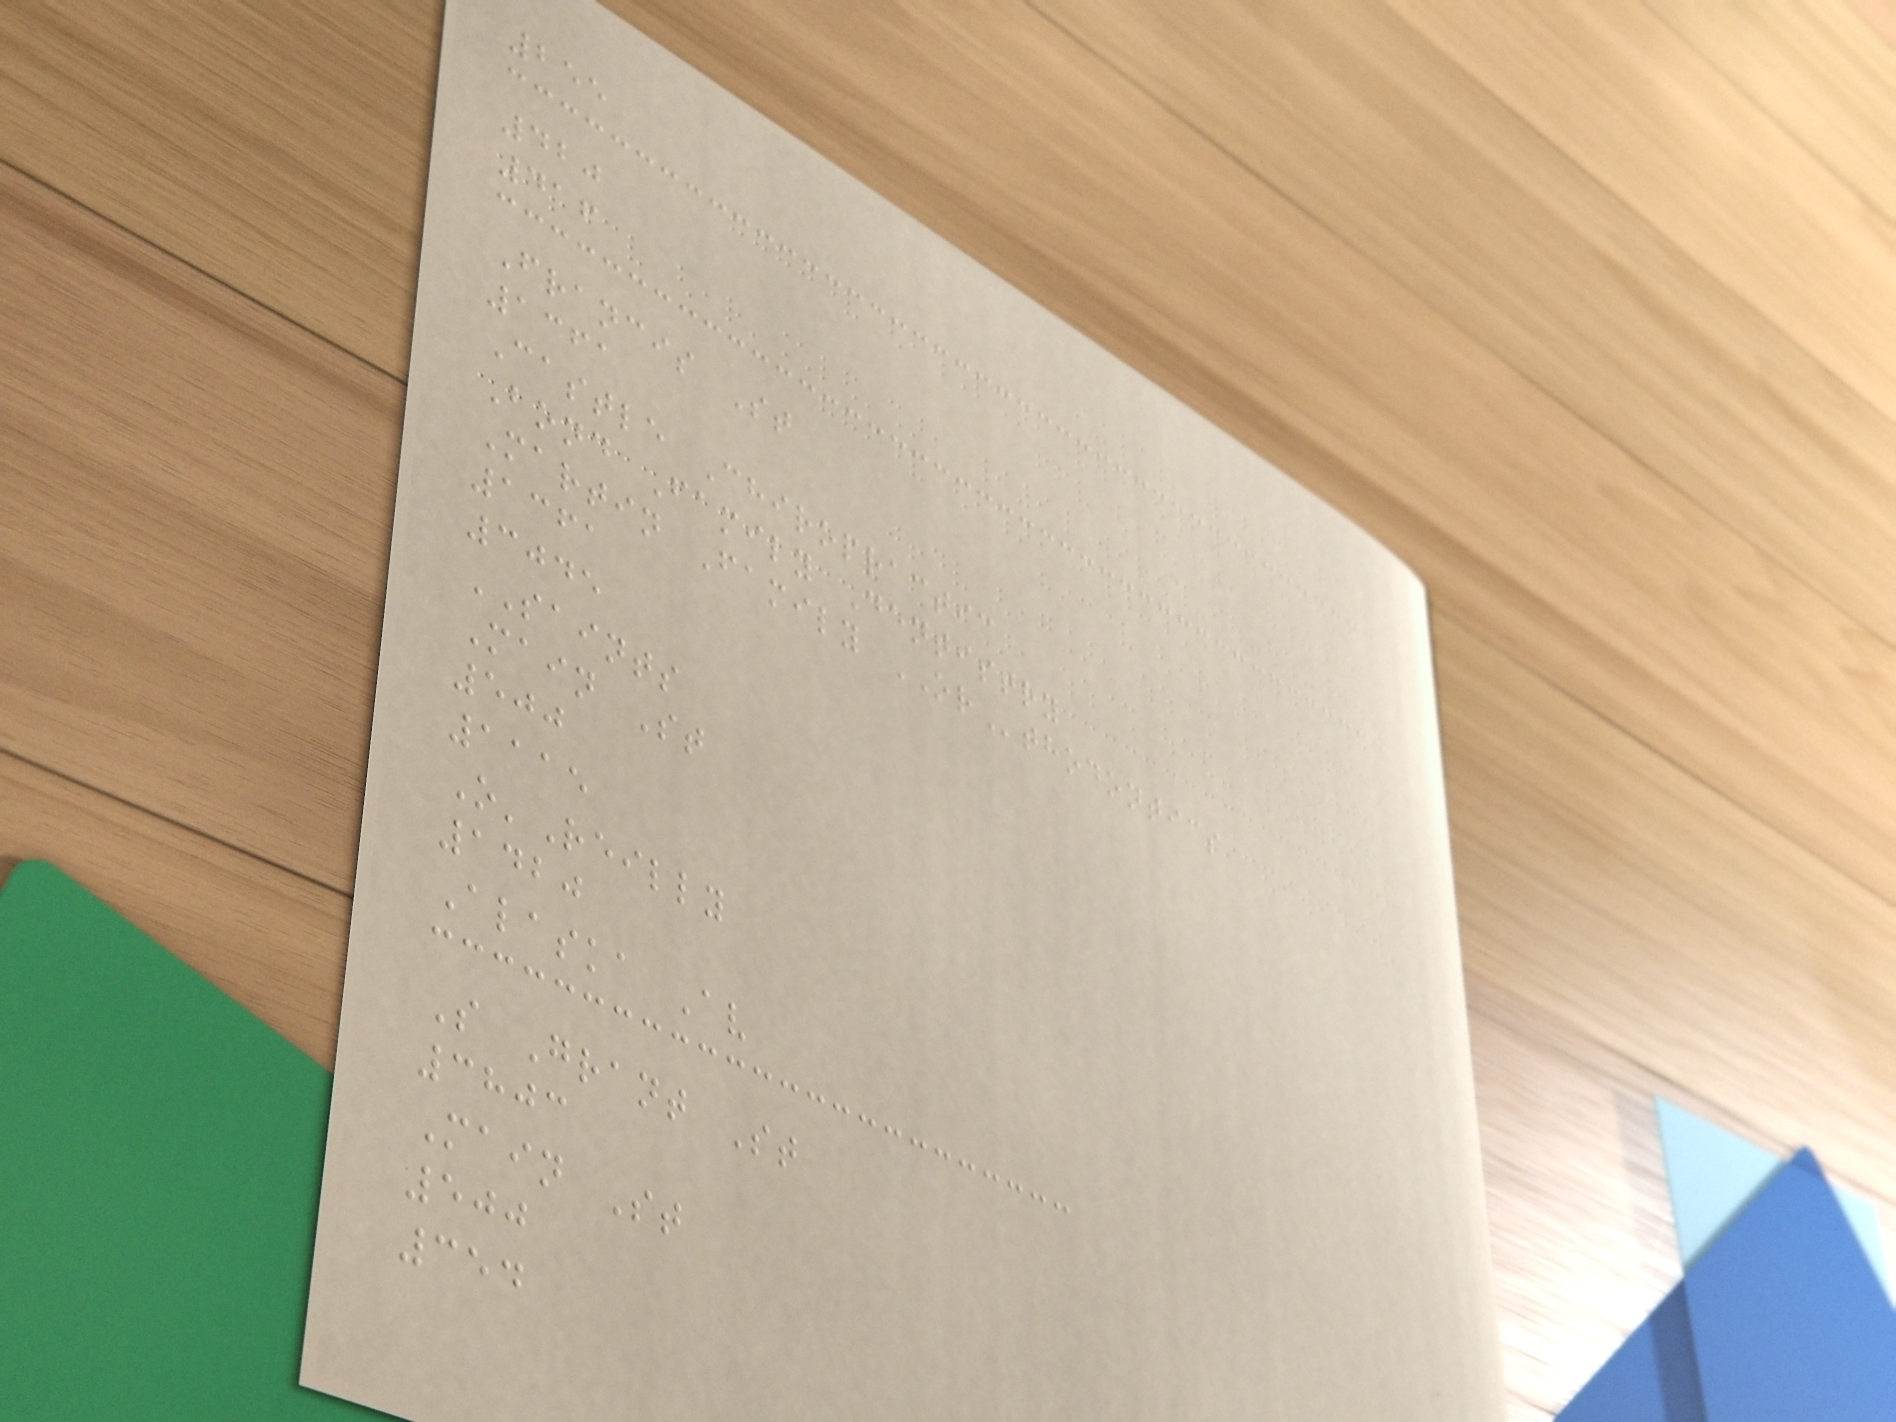255
420
416
Francis St
1361
Castle Chiropractic
Bond Family Dentistry
Martin Family ORthodontics
1361
3045
SAINTS
Main St
500
1115
O'Reilly
1420
Alaska Av
S Grant St
3803
Main St
500
354
